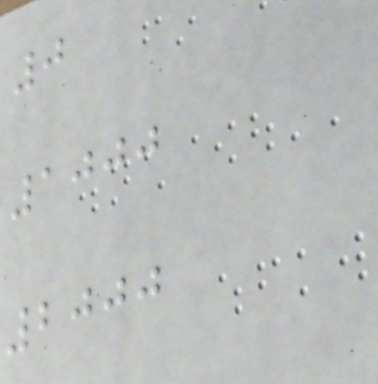0
1000
2000
